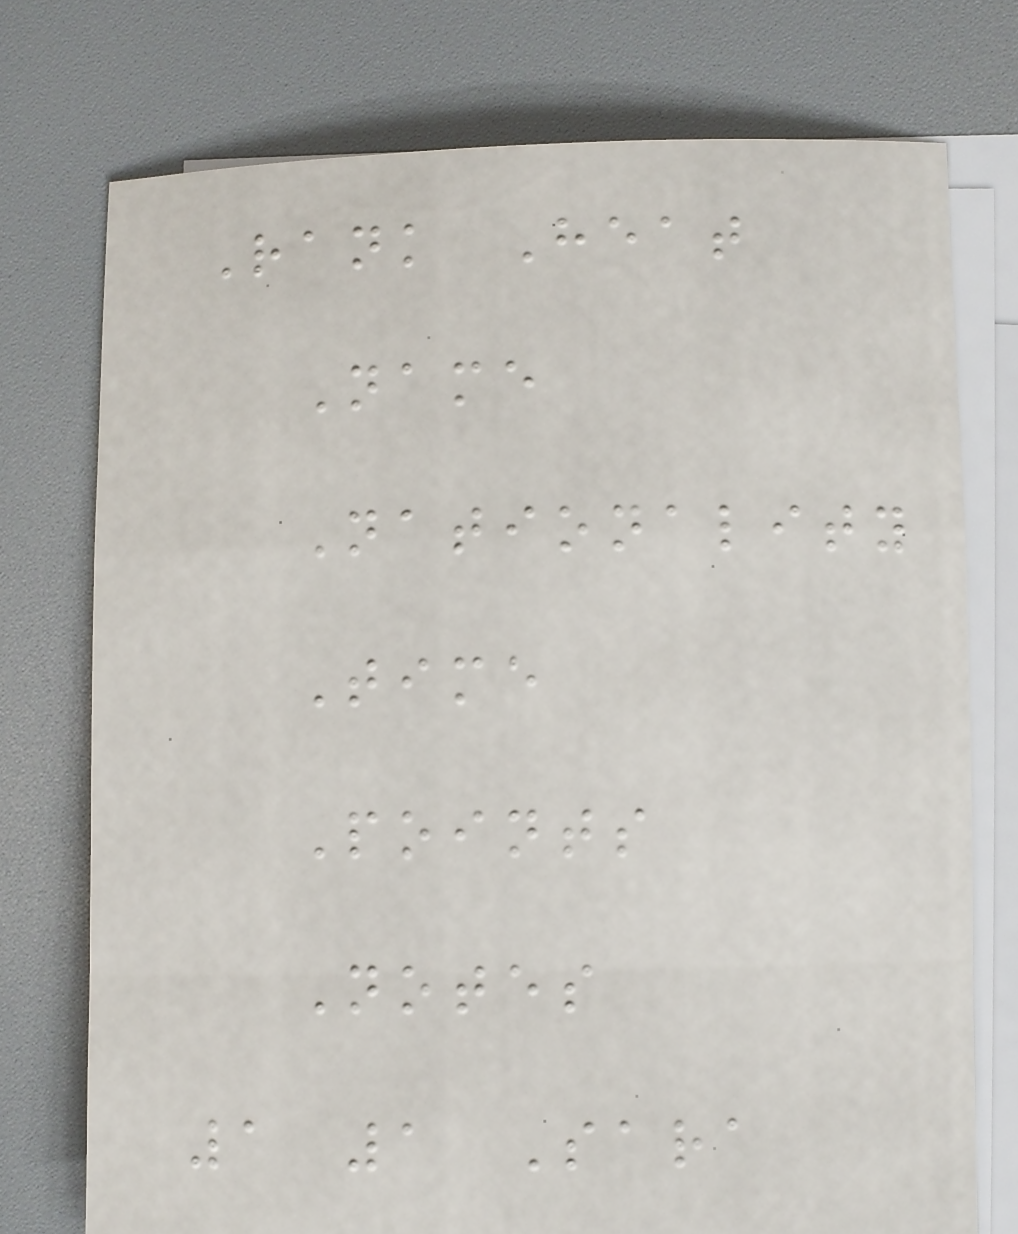Rank Heat
Name
Nationality
Time
Points
Notes
1 1 Sara
